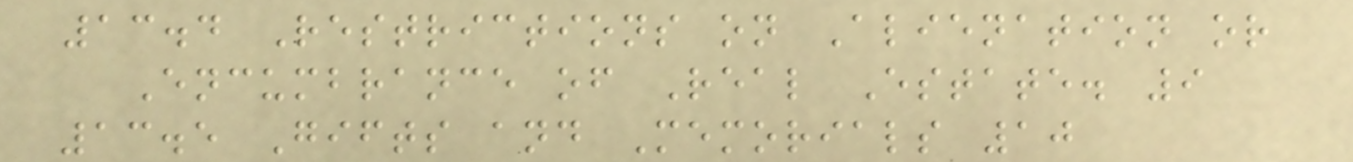13.4 Restrictions on Alienation or
Encumbrance of Real Estate. 9
13.5 Gifts and Memorials 10
